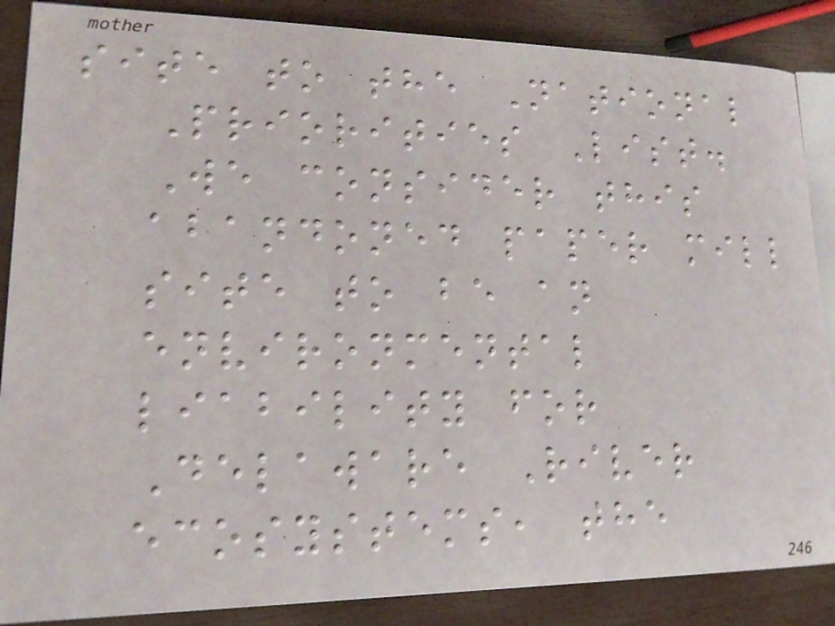site to the National
Priorities List.
We consider this
abandoned paper mill
site to be an
environmental
liability for
Delaware River
ecosystems, the
